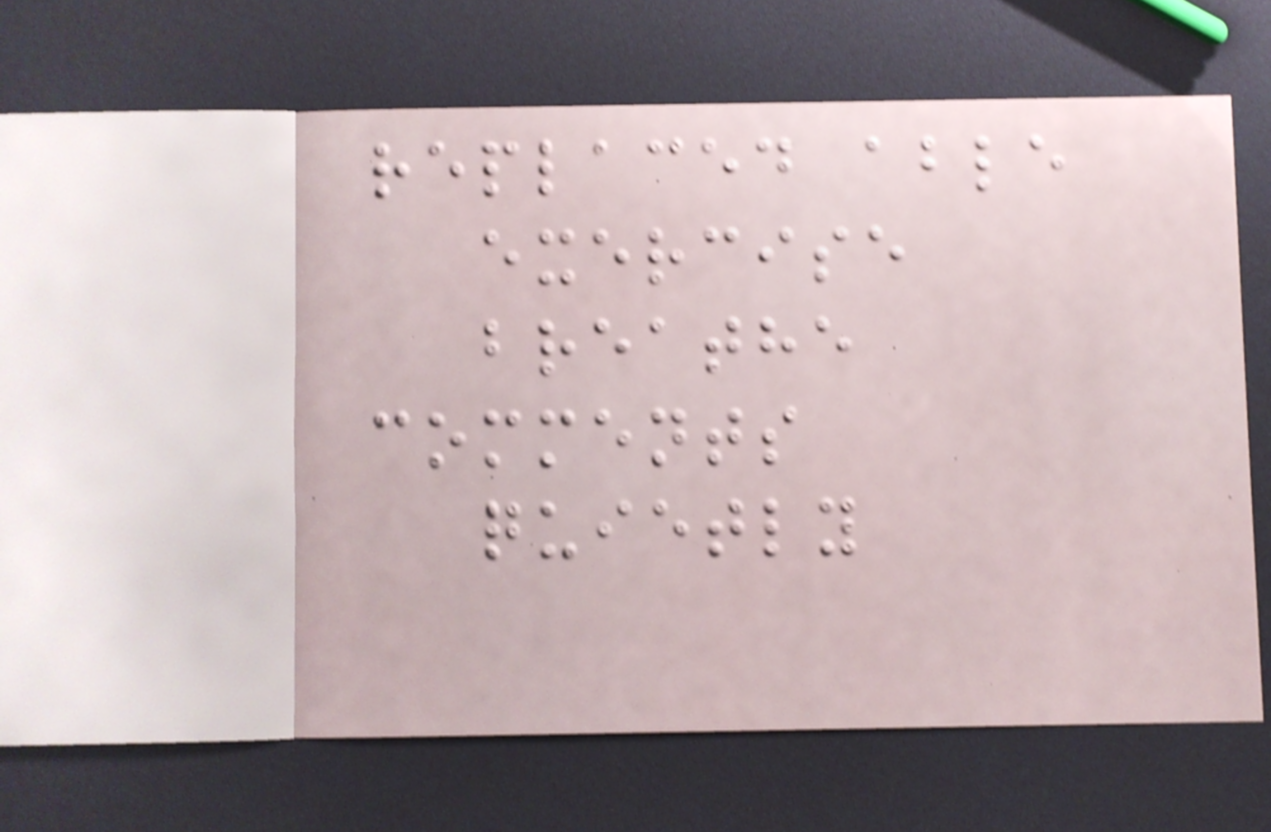replaced able
exercise
breathe
comments
quietly
